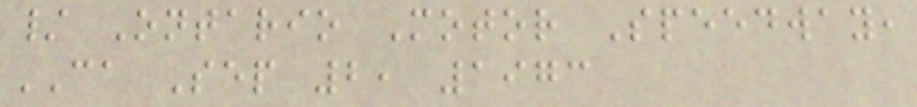/ Ontario Motor Speedway,
CA Sep 2, 1973
